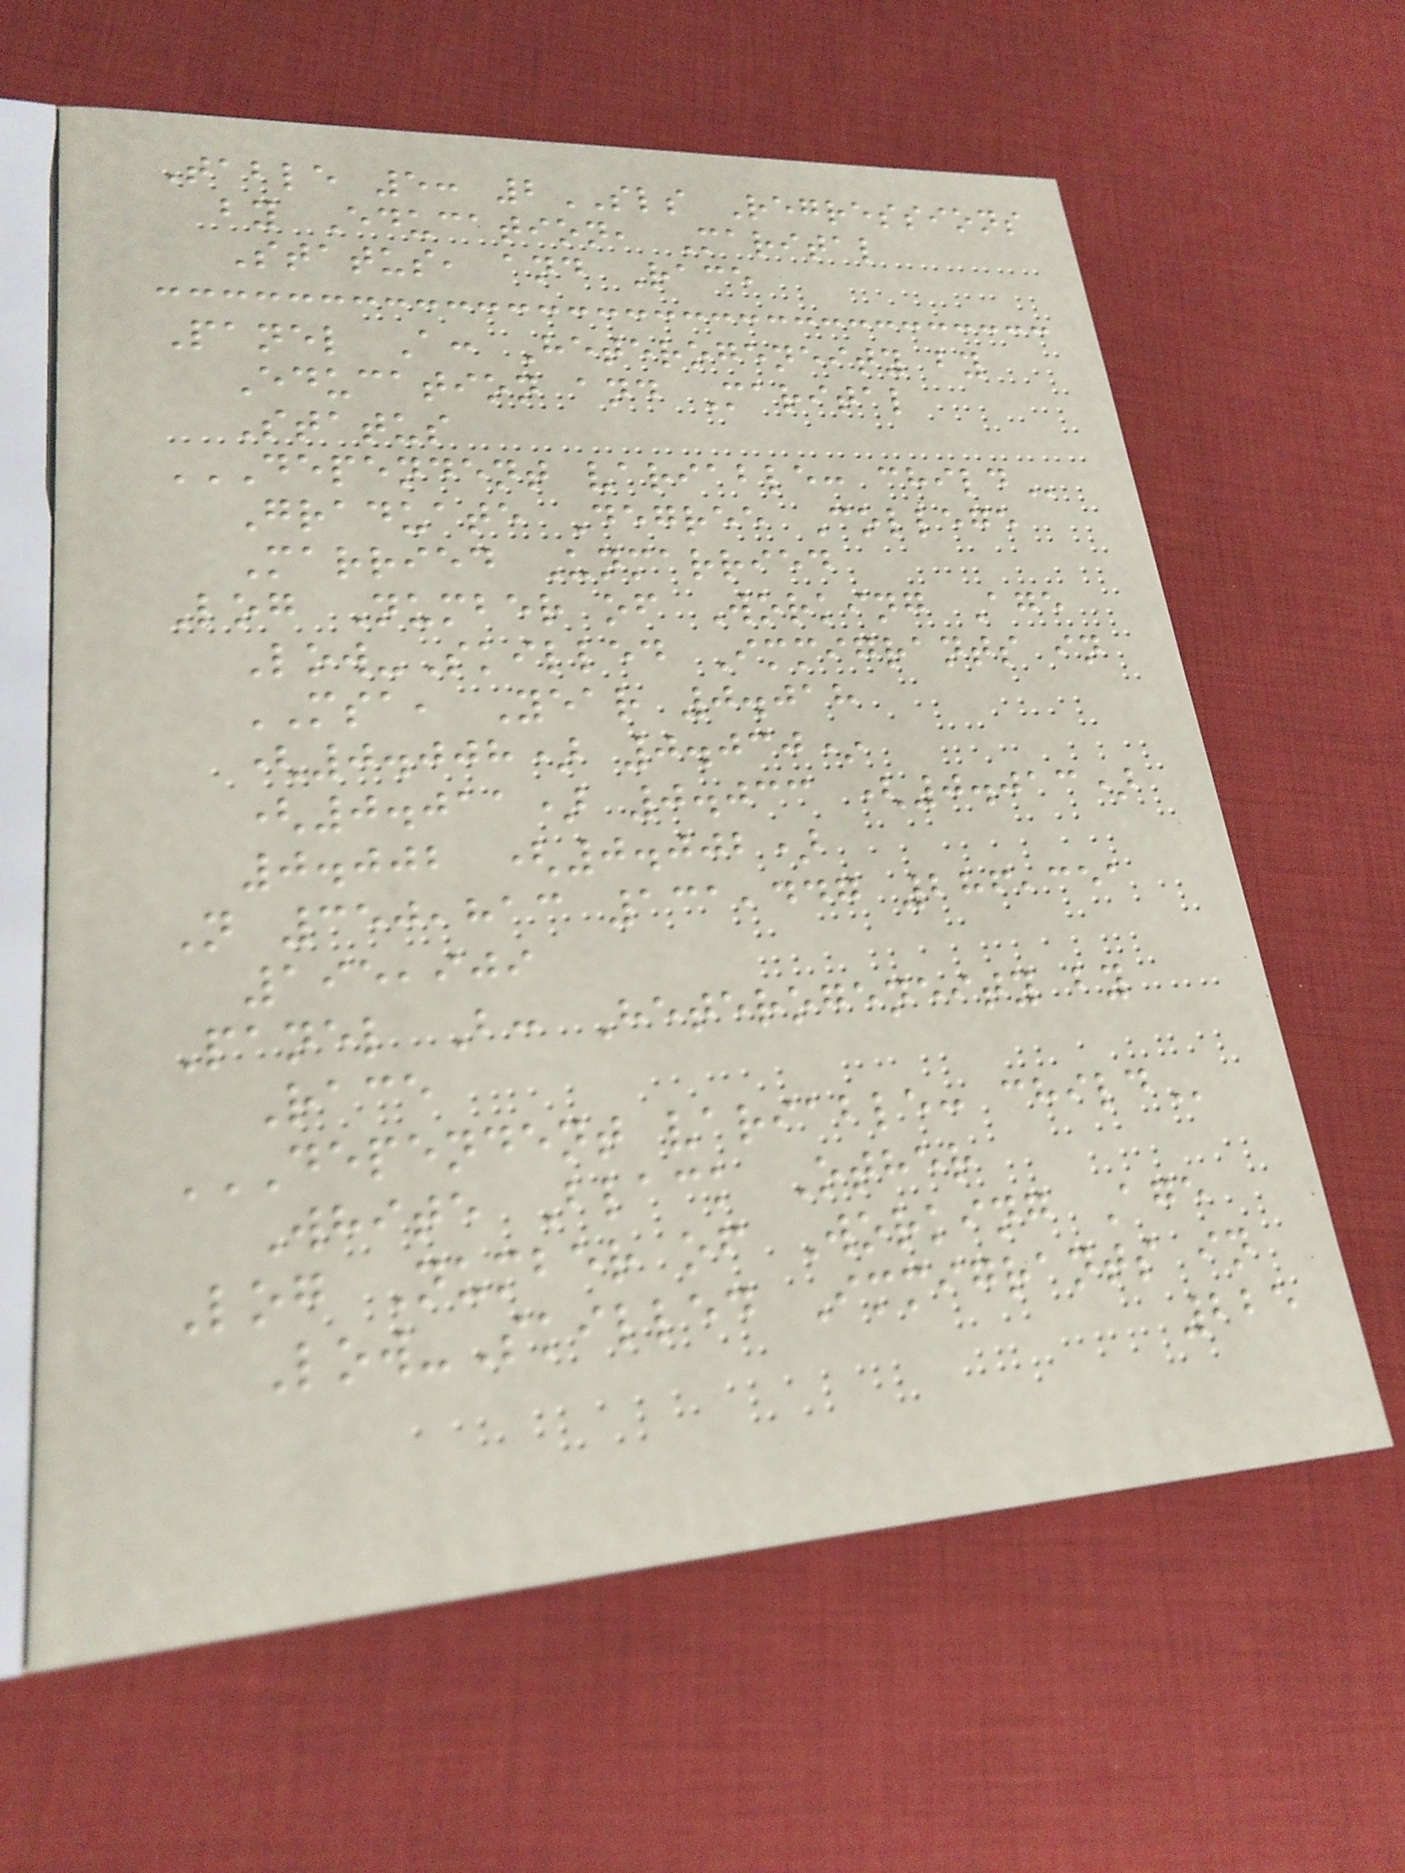Table 5: 2SLS Regressions
by Education, Marital
Status, and Race
Panel A: Heterogeneity by
Education and Marital
Status
DEPENDENT VARIABLE: CHILD
Graduate Degree College
Married Unmarried
Log Number of Working Age
Low-Skilled Immigrants in
MSA, Year 0.018
(0.008) 0.030*
(0.011) 0.033 (0.013)
0.002 (0.002)
N 350,813 131,447 286,351
195,909
Panel B: Heterogeneity by
Race
DEPENDENT VARIABLE: CHILD
White Black Other
Log Number of Working Age
Low-Skilled Immigrants in
225
